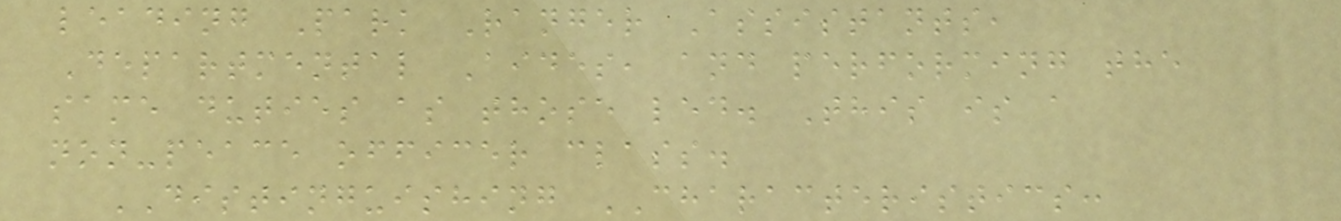leading Park Ranger Assistants,
Departmental Aides, and performing the
same duties as those led. This is a
non-peace officer class.
DISTINGUISHING CHARACTERISTICS:
